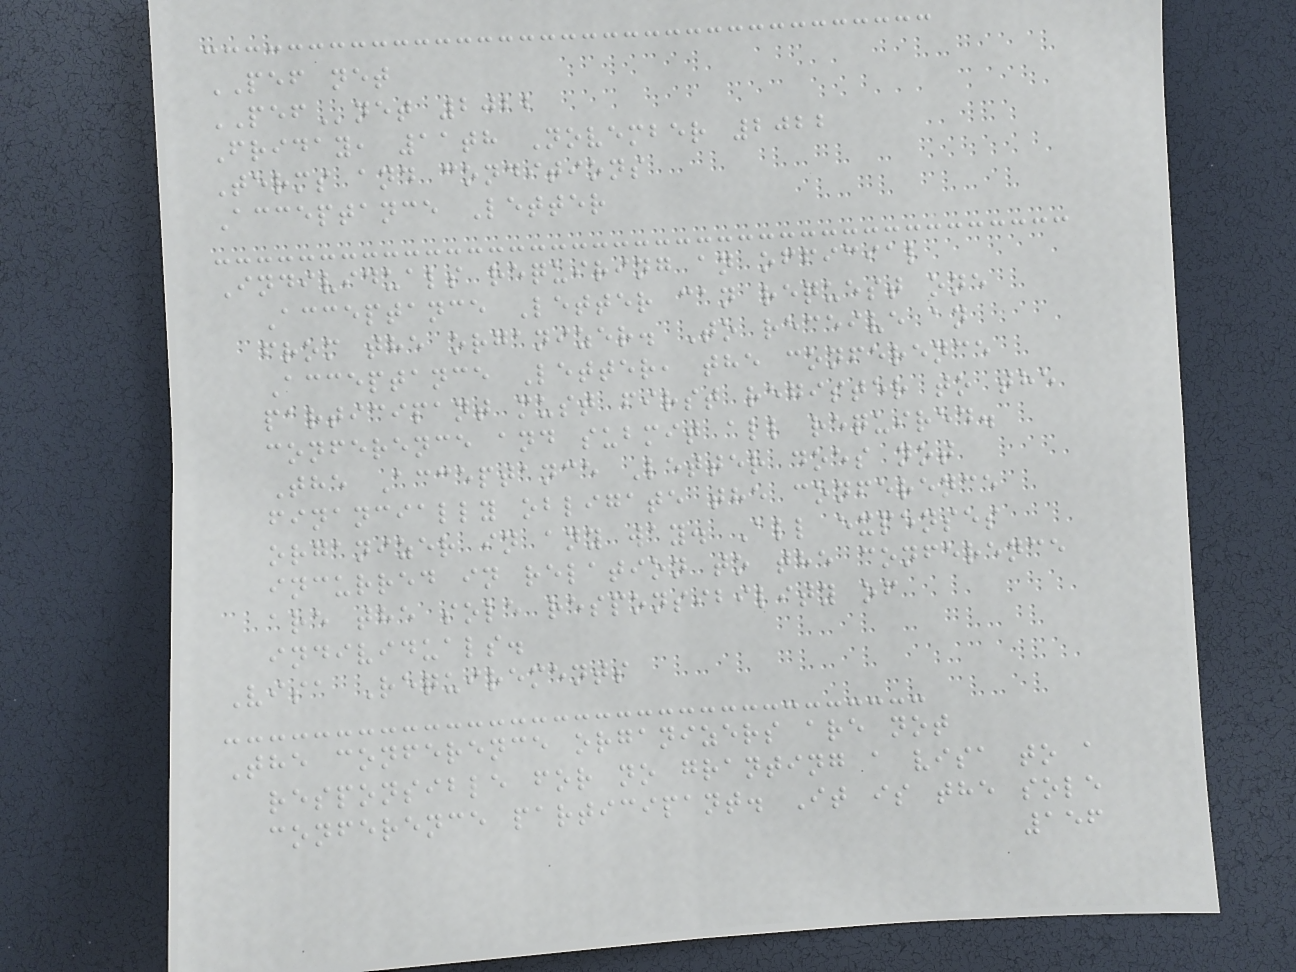PEF net
PEFnet 2022
Friday, 11th November 2022
Terms and conditions
Acceptance Letter
Individuals requiring an official
Acceptance Letter can request one
from the organizer. To receive an
Acceptance Letter, the conference
participant must first register to the
conference and submit all required.
The Acceptance Letter does not
financially obligate the conference
organizer in any way. All expenses
incurred in relation to the conference
are the sole responsibility of
individuals.
Visa Requirements
The conference organizers are not
responsible for no granting a visa to a
conference participant. It is the sole
156
